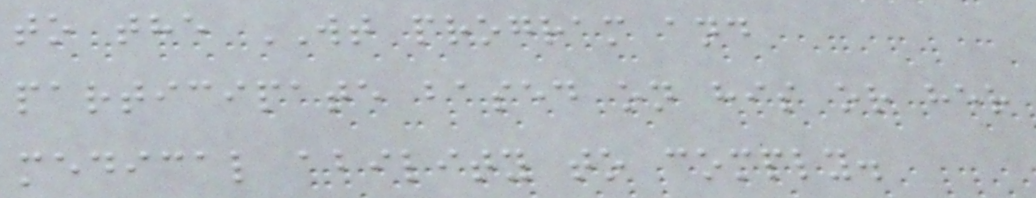to the WT program and
participate based on his or her
medical ability to comply.
